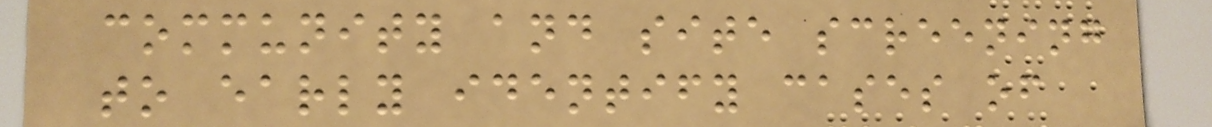community and site screening
to early identify cases of
